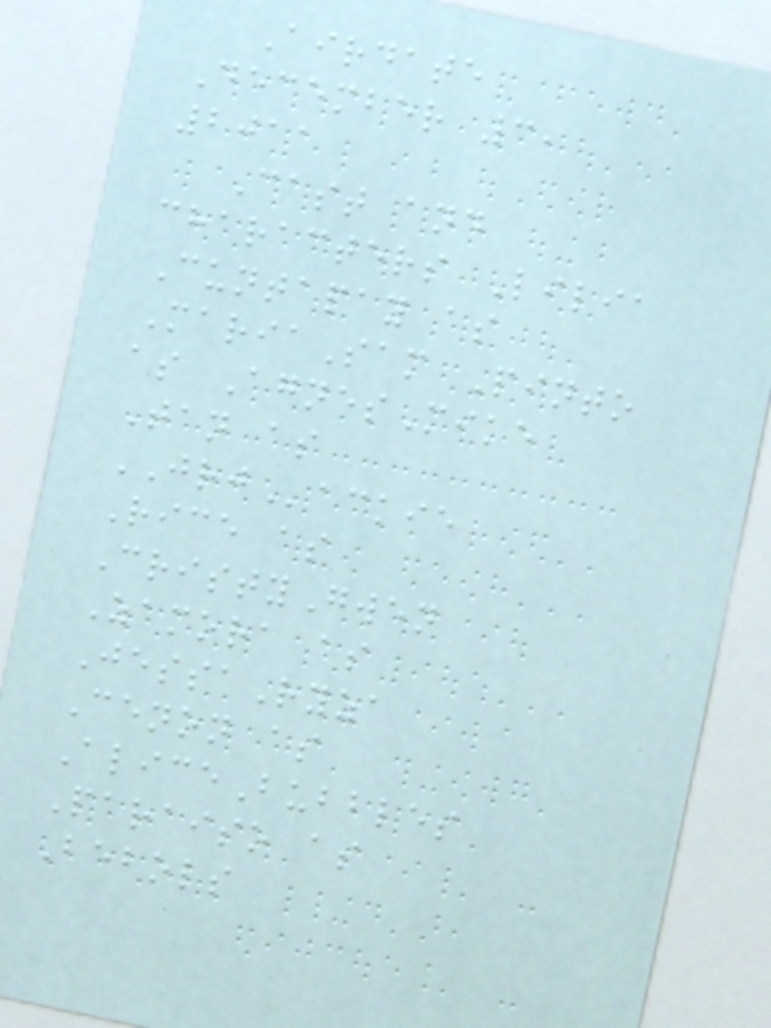Airdate
December 3,
2011
Cast and
characters Lilia
Cuntapay as
MariaSam Pinto
as AgnesMike
Tan as
JRJackie
Rice as
CristyGwen
Zamora as
JessaRyza
Cenon as
AliceBubbles
Paraiso as
Bebols
